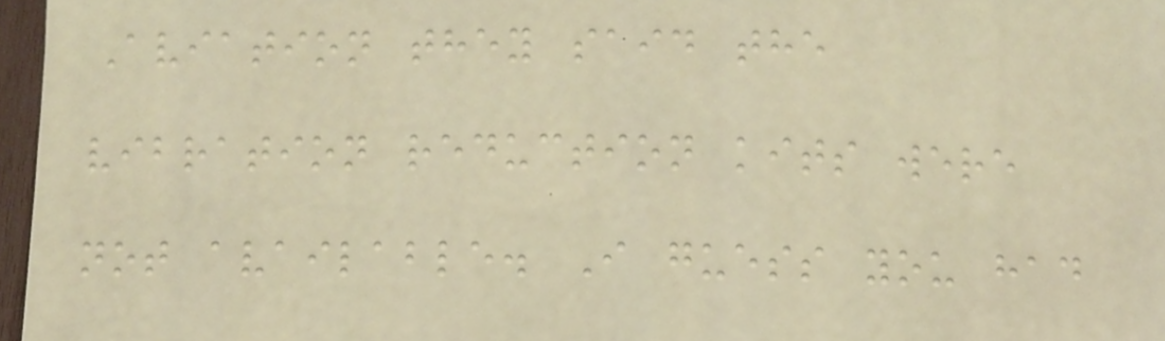Aviation they said the
vibration reduction kits were
not available. I guess you had
